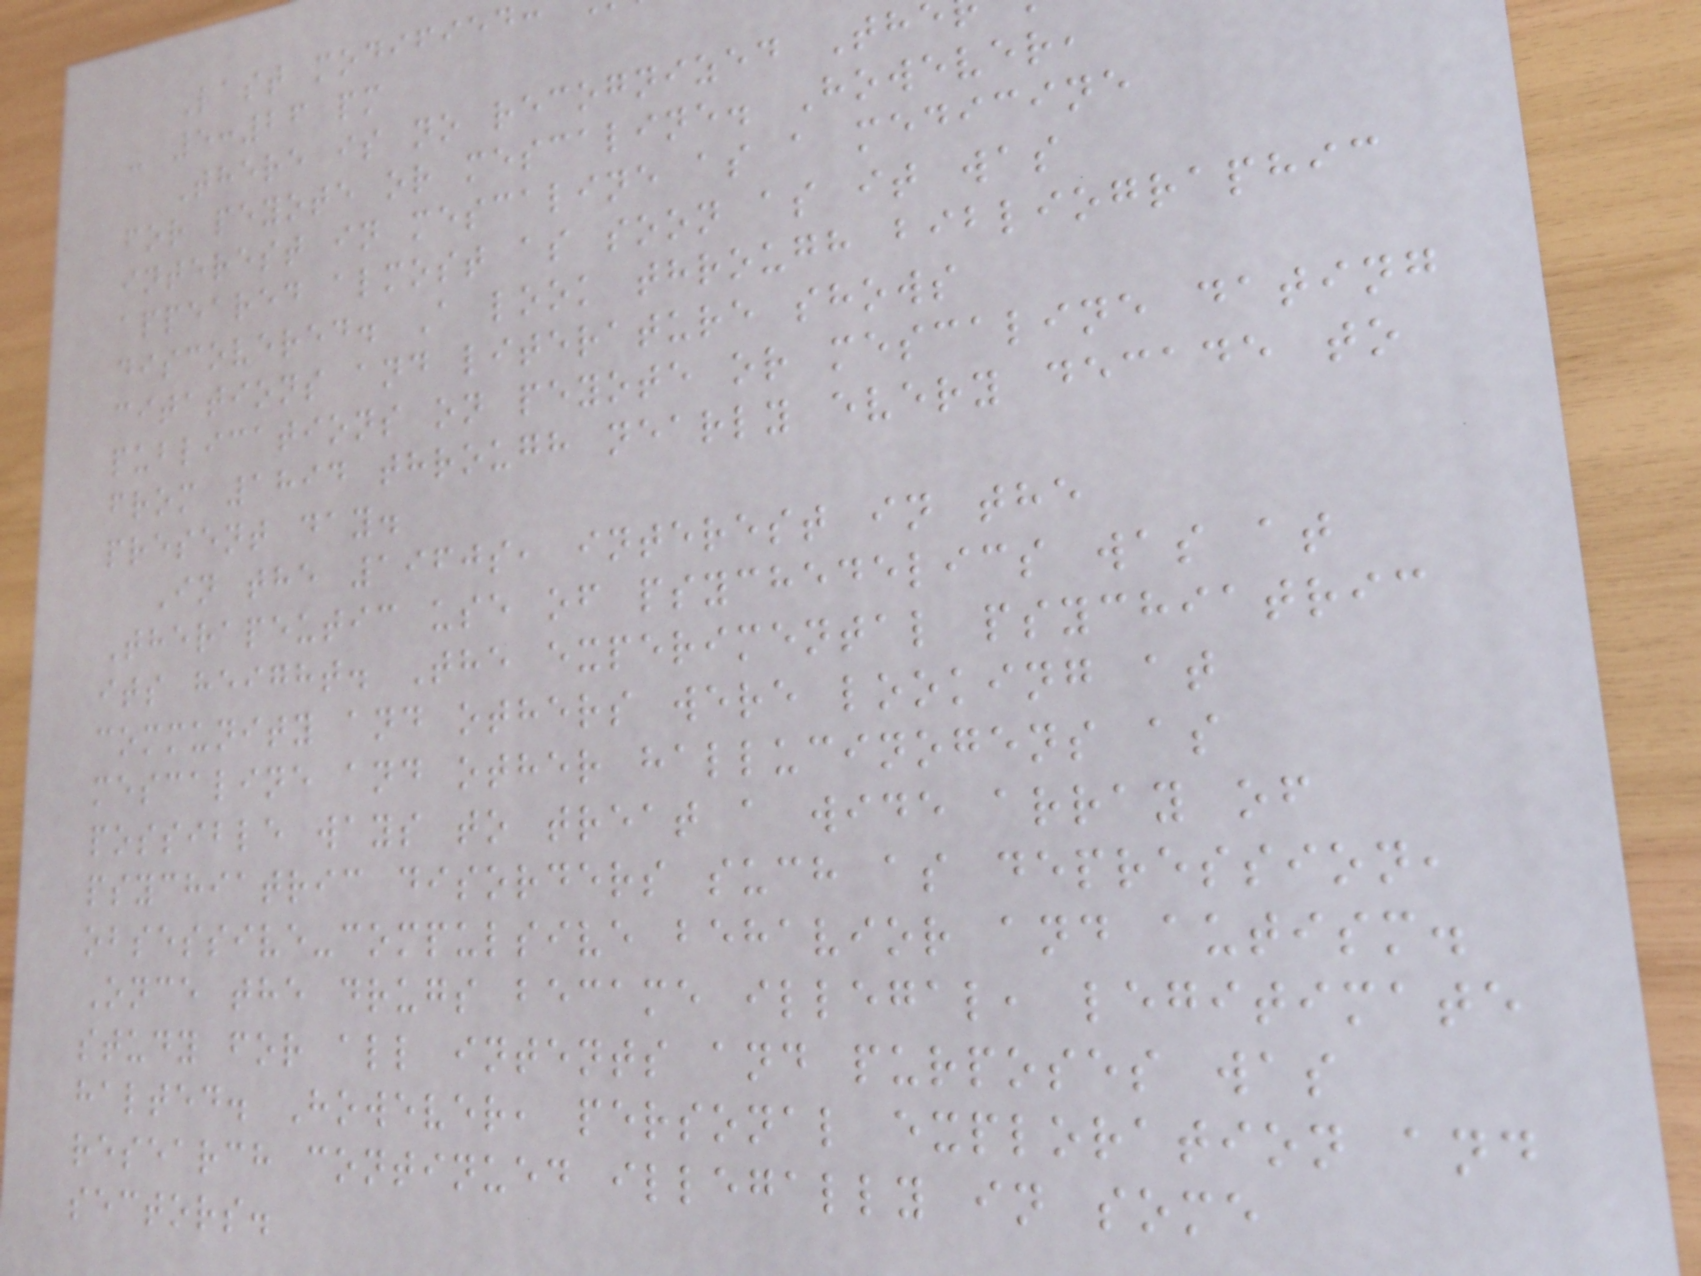Last modified
- 5:26 pm
There is no recognized Th
for peyote or mescaline. However,
interest in mescaline as a medicine
appeared almost as soon as it was
discovered. A look through bibliographic
citations and literature shows
publications on peyote or mescaline dating
from 1894 through nearly every decade to
present day.
In the 1960s, interest in the
Therapeutic use of psychedelics was at
its height. The experimental psychiatric
community and others were looking at
mescaline and other hallucinogens as
possible ways to treat a wide array of
psychiatric disorders such as depression,
obsessive-compulsive behavior and autism.
Once the drugs became illegal, legitimate
study for all intents and purposes was
halted. However, personal exploration and
research continued illegally in some
sectors.
